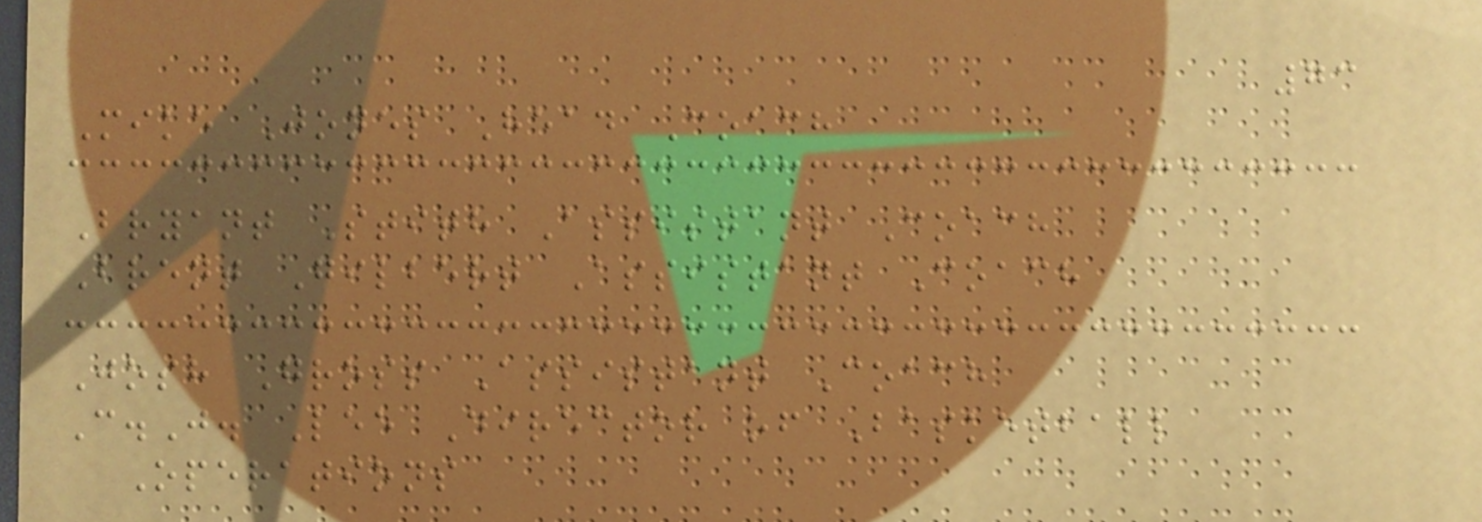73
Mike Jones Head Coach
Bryant Stith Assistant Coach
Brent Gilbert Assistant Coach
Josh Gross Assistant Coach
C.J. Lee Director of Basketball
Operations
